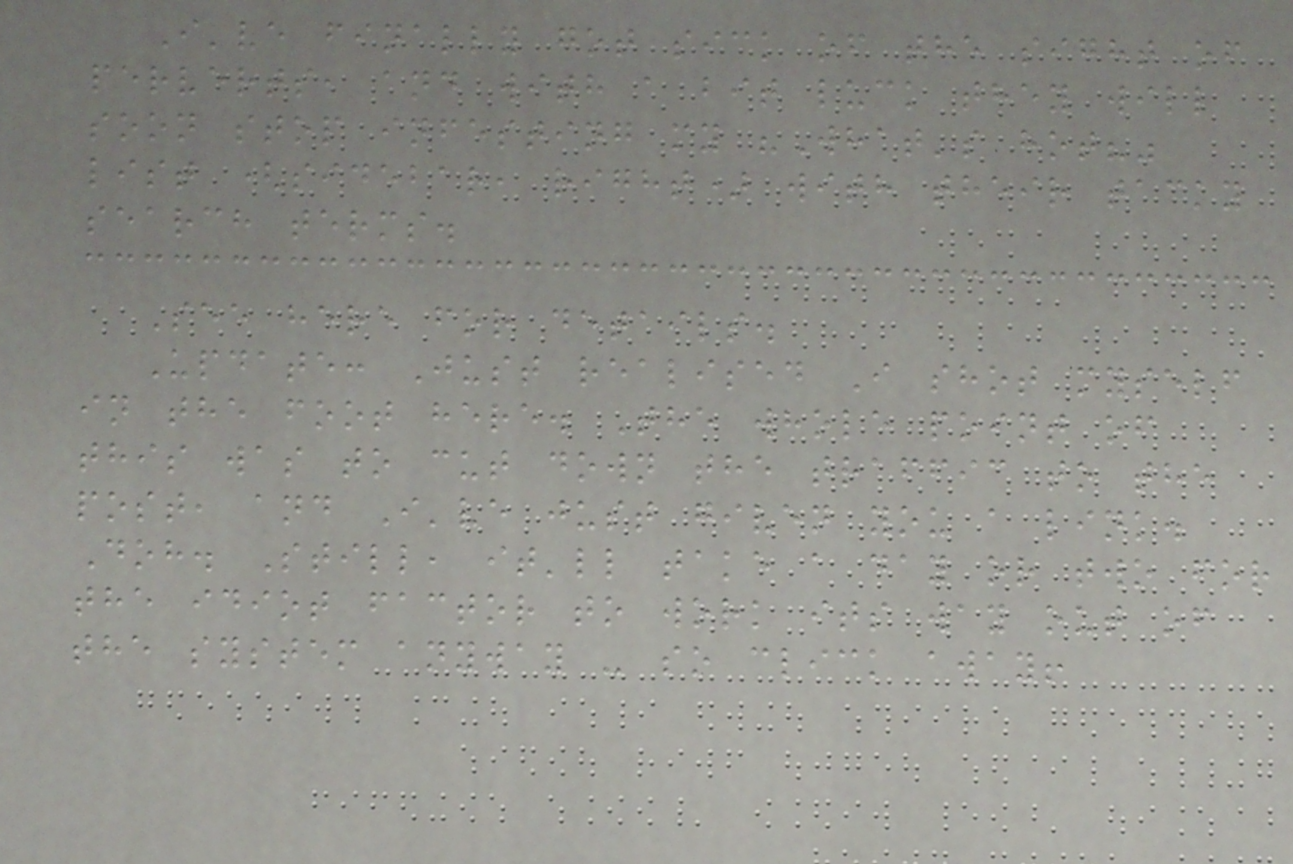I've finally got sick of the sight of
perverts, and with a bit luck they will
soon stop infesting my "What's hot?"
list (sidebar, right) with their tacky
search terms.
See here for details.
Update: Just realised I shot myself
in the foot here. The whole point of
this was to cut down the traffic to the
post, and I've just given you a link.
Doh. Still, it'll take a day or two for
the idiot factor to work its way out of
the system anyway - so click away!
